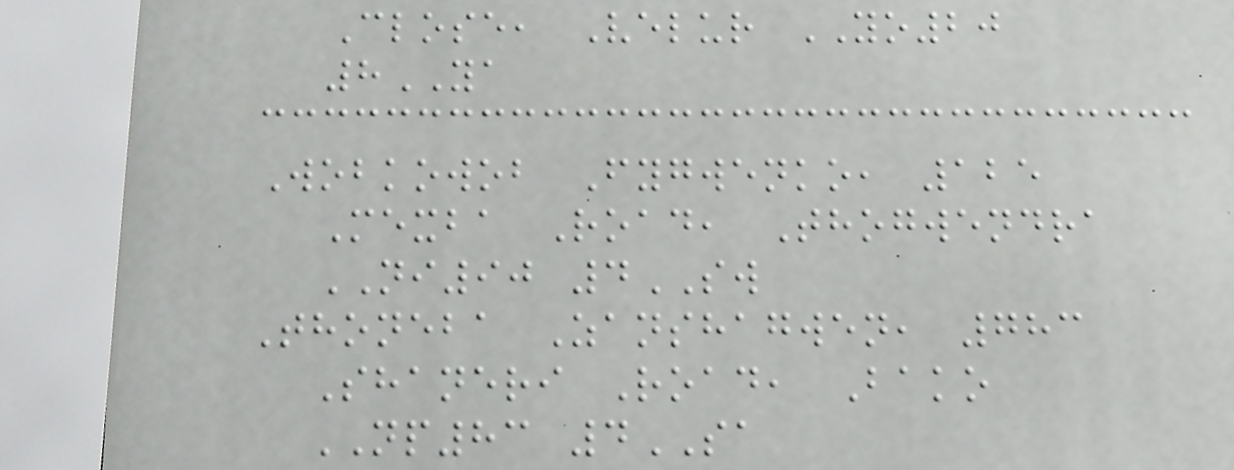Close, Velur YO20
8YA
Wobkowob Fygwenko, 125
Mexba Road, Thogwendra
NI90 4SW
Thoneba Zanshagwen, 783
Shaneri Road, Bako
NP83 4SA
